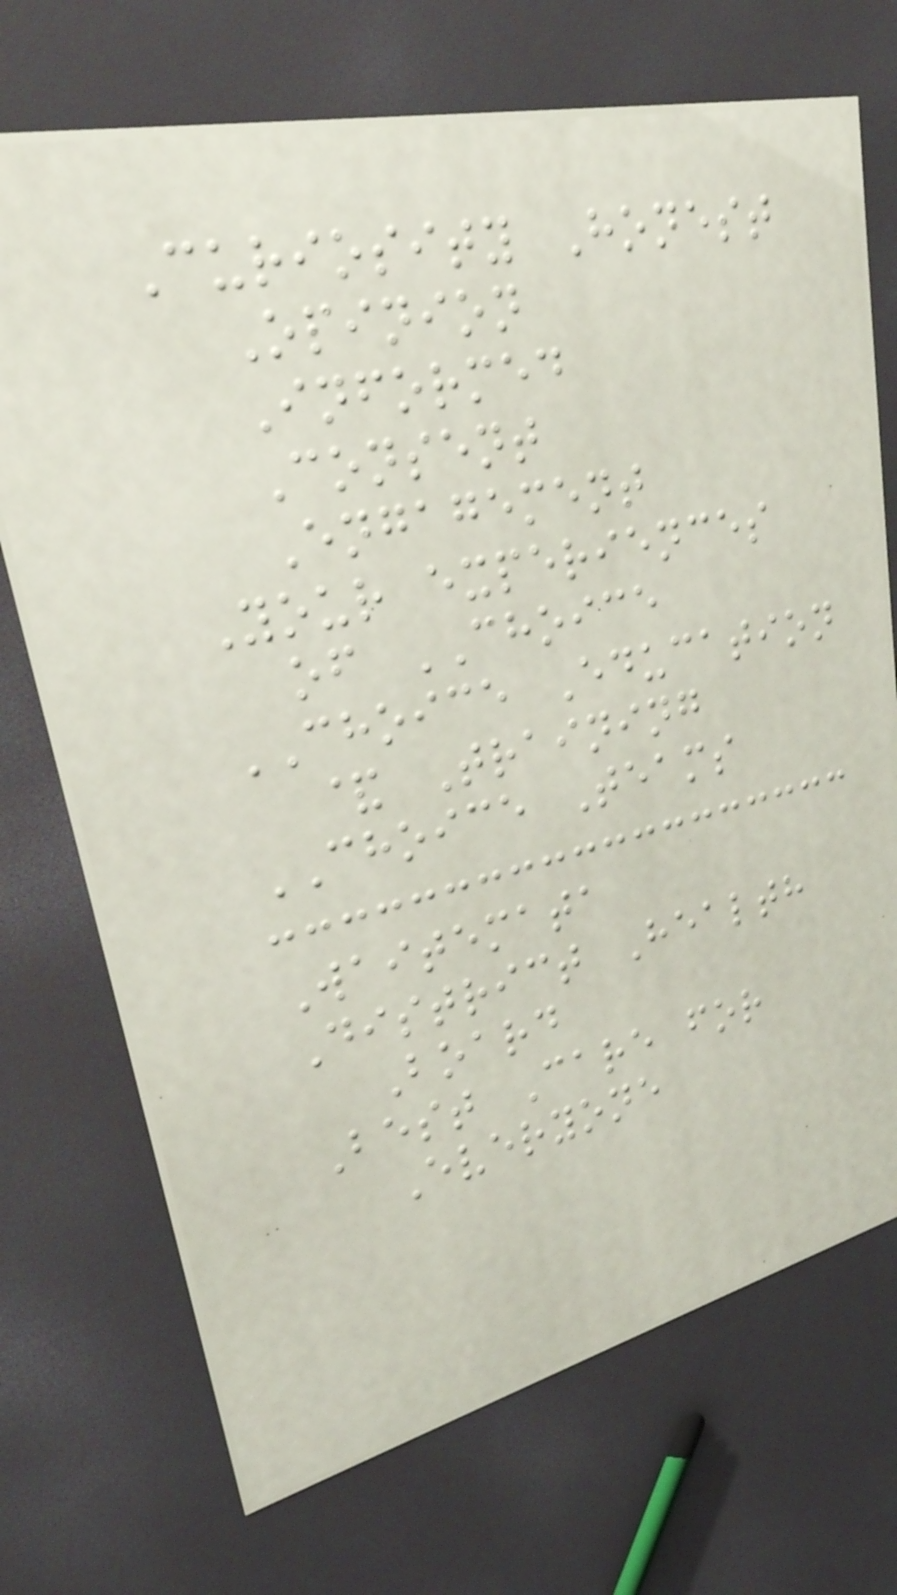Curiosity Honest
Opinion
Informed
Consent
Engagement
Your experiences
of CHOICE
CHOICE Education
& Training
CHOICE Teams
Waitemata
District Health
Board
Best Care for
Everyone
